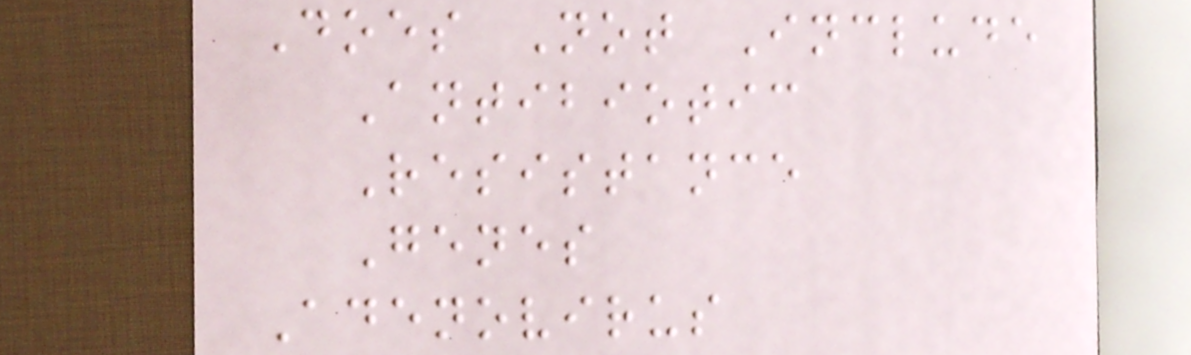Does Not Include
Antibiotic
Resistance
Genes
Adenovirus
